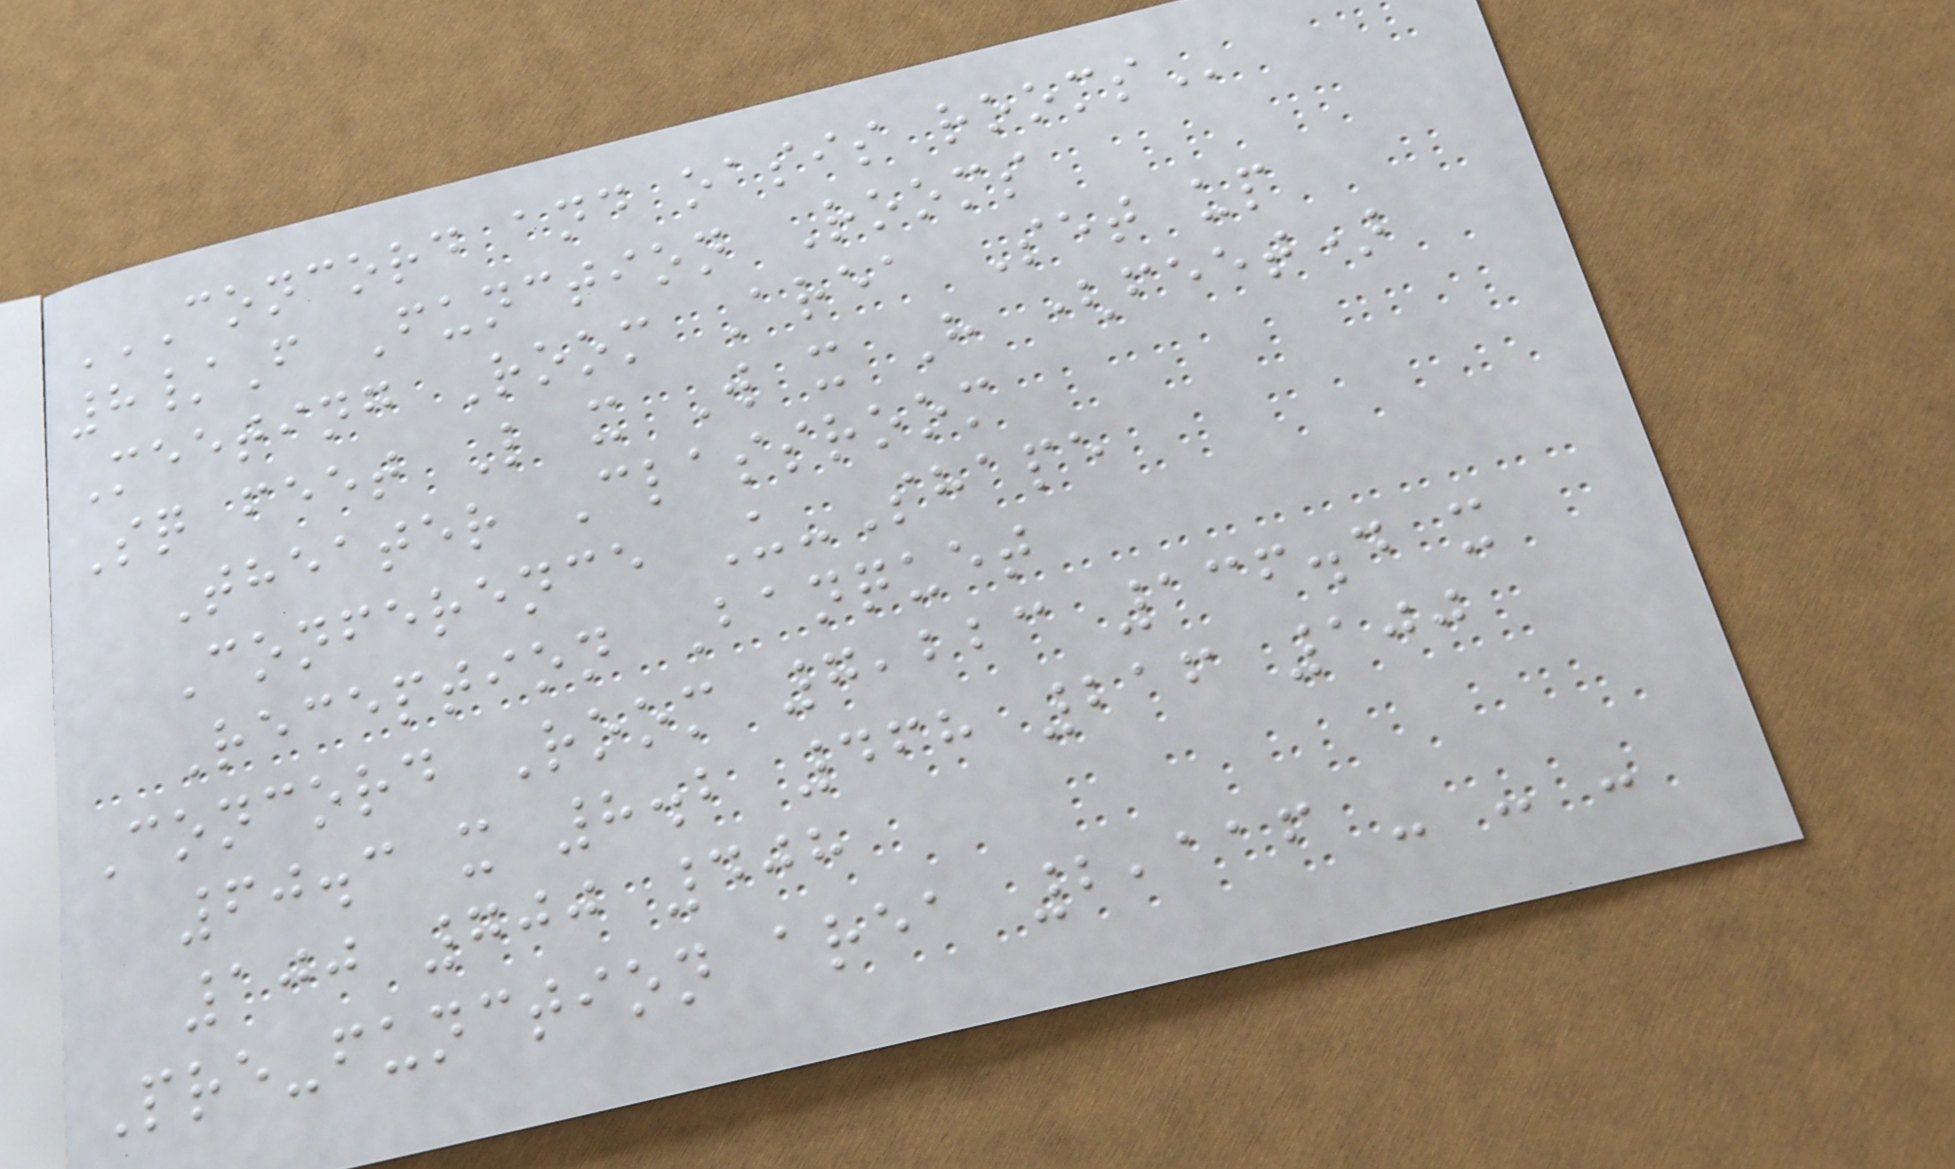CONCORD AND OASIS ROOMS
8/F Function Rooms
Meeting Room Area Set up
Sq feet L x W x H (feet)
Theater Classroom
Conference U-Shape
Reception Banquet
Concord Room 7,223 136.4 x
60.3 x 8.2 468 216 100
100 700 408
Pre-function area 2,116 - - -
